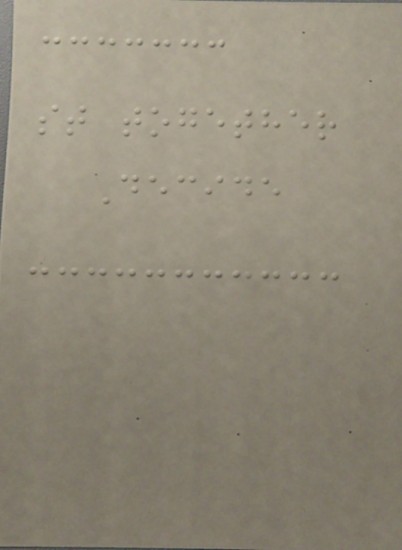st together
Decide
